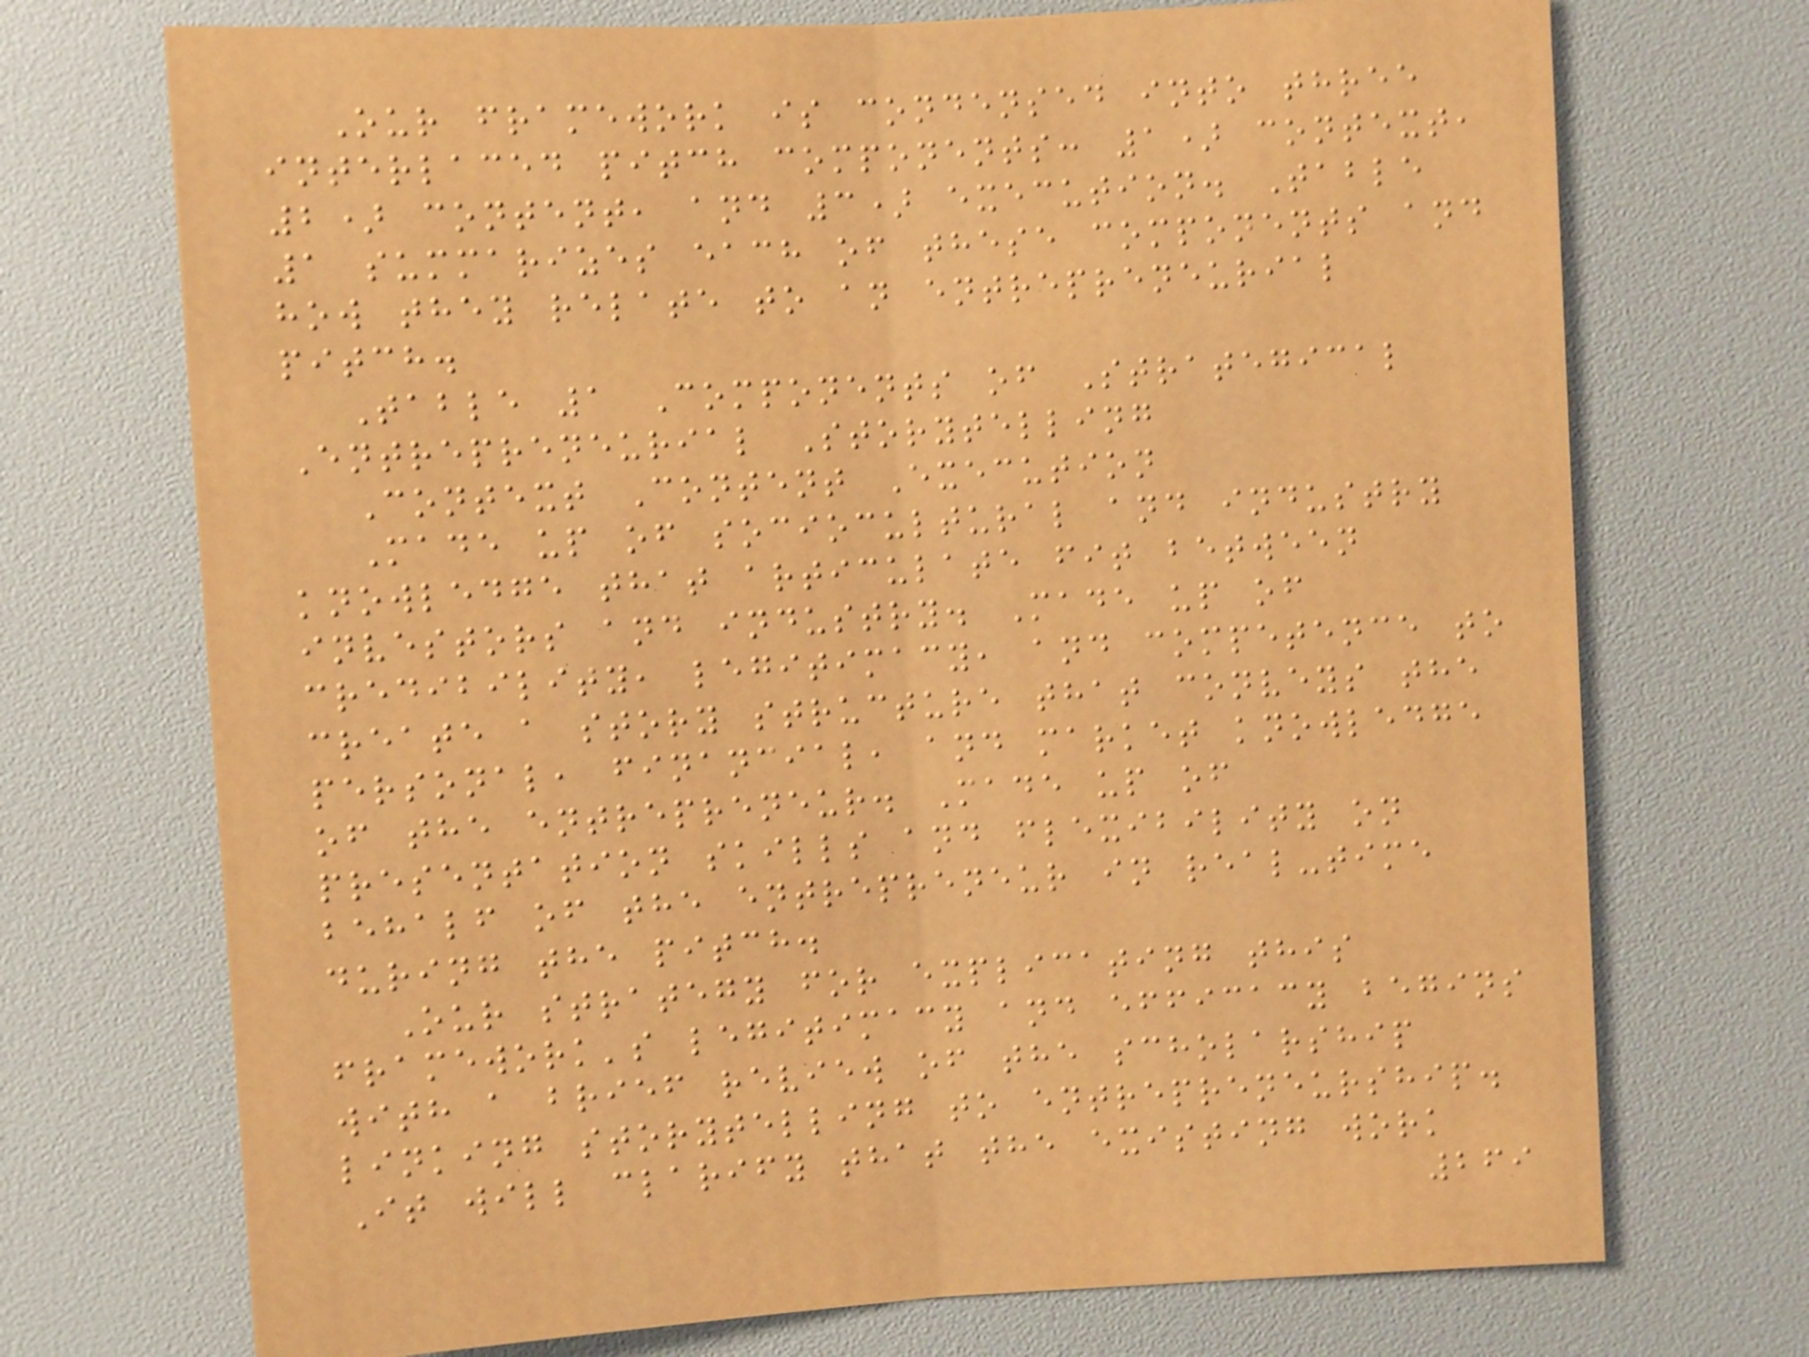Our framework is condensed into three
interlaced pitch components: 1) context,
2) content, and 3) execution. Table
1 summarizes each of these components and
how they relate to an entrepreneurial
pitch.
Table 1 Components of Strategical
Entrepreneurial Storytelling
Context Content Execution
Made up of sociocultural and industry
knowledge that articulate fit between
investors and industry. Made up of
credibility, legitimacy, and competence to
create a story structure that conveys the
personal, financial, and market knowledge
of the entrepreneur. Made up of
presentation skills and flexibility on
behalf of the entrepreneur in real-time
during the pitch.
Our strategy for explicating this
framework's legitimacy and efficacy begins
with a brief review of the scholarship
linking storytelling to entrepreneurship.
It will clarify that the existing work
269
